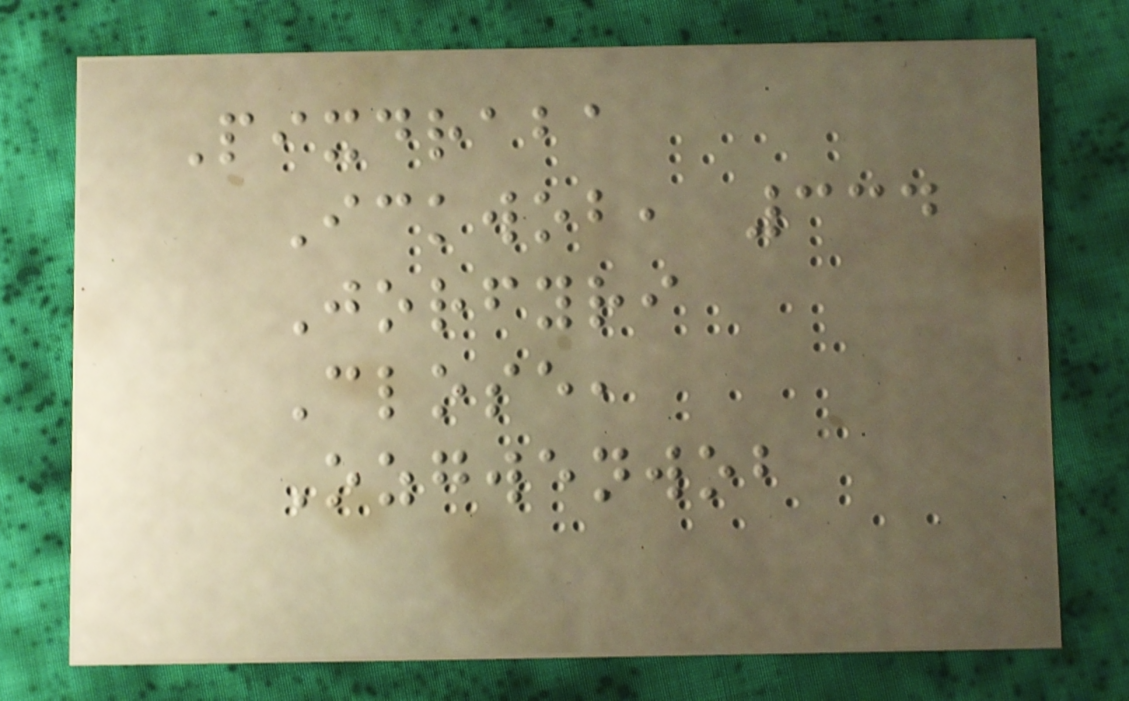Pixdraba
Ickwob, 334
Jorfyri
Close,
Ozgwenwob
